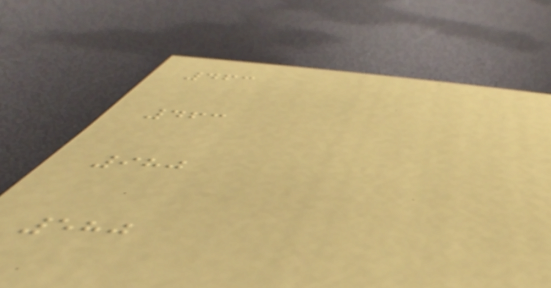463
463
980
580
